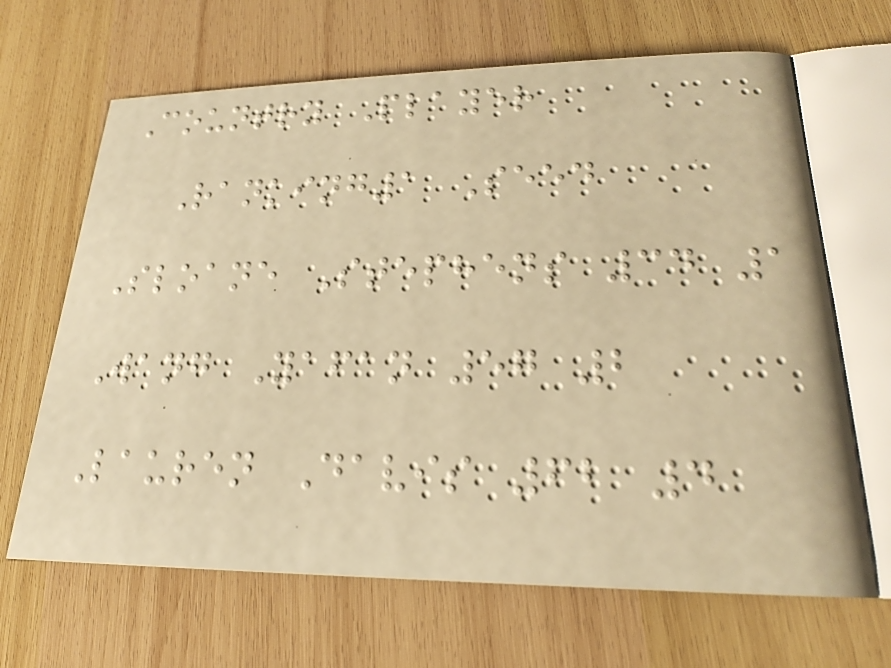Country Player
Ranking1 Seed
Sloane Stephens 34 1
Wang Yafan 57 2
Lauren Davis 62 4
